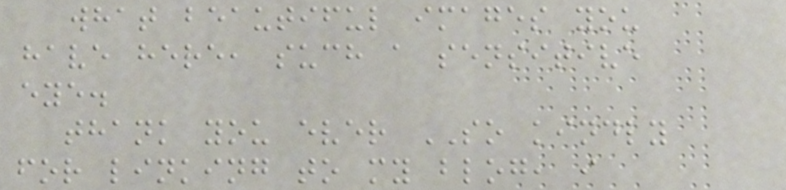what beautiful images you
have here, such a sensitive
eye.
thank you ever SO kindly
for linking to my blog, i
